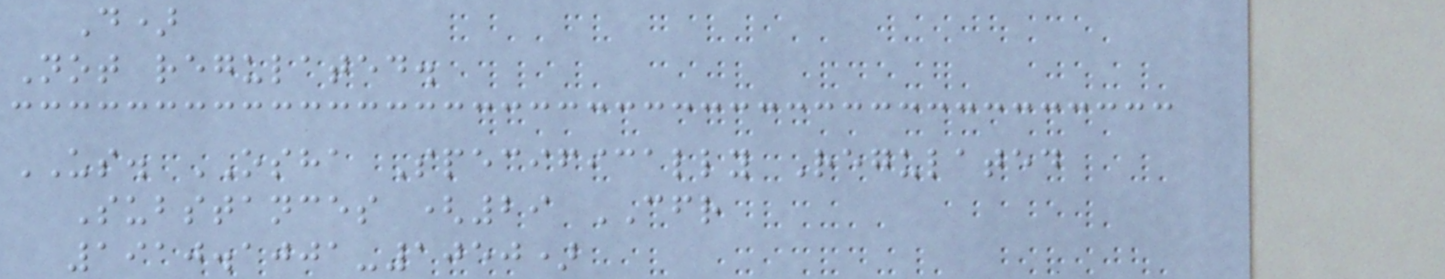D)
Not regulated.
US. OSHA Specifically Regulated
Substances (29 CFR
1910.1001-1050)
